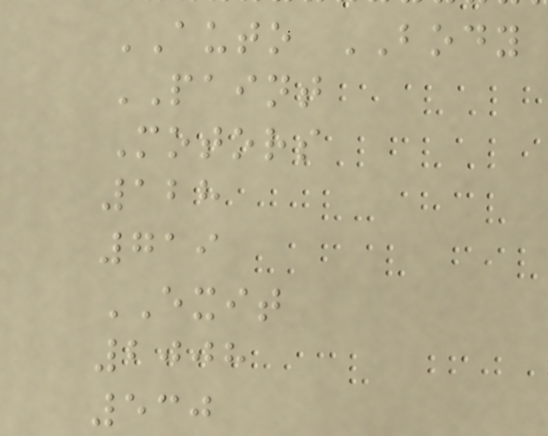AUTO BODY
PAINT
Motors
128
719
EXIT
2008
530
